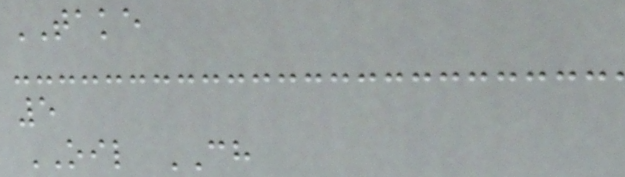TAKE
5
OIL CH
